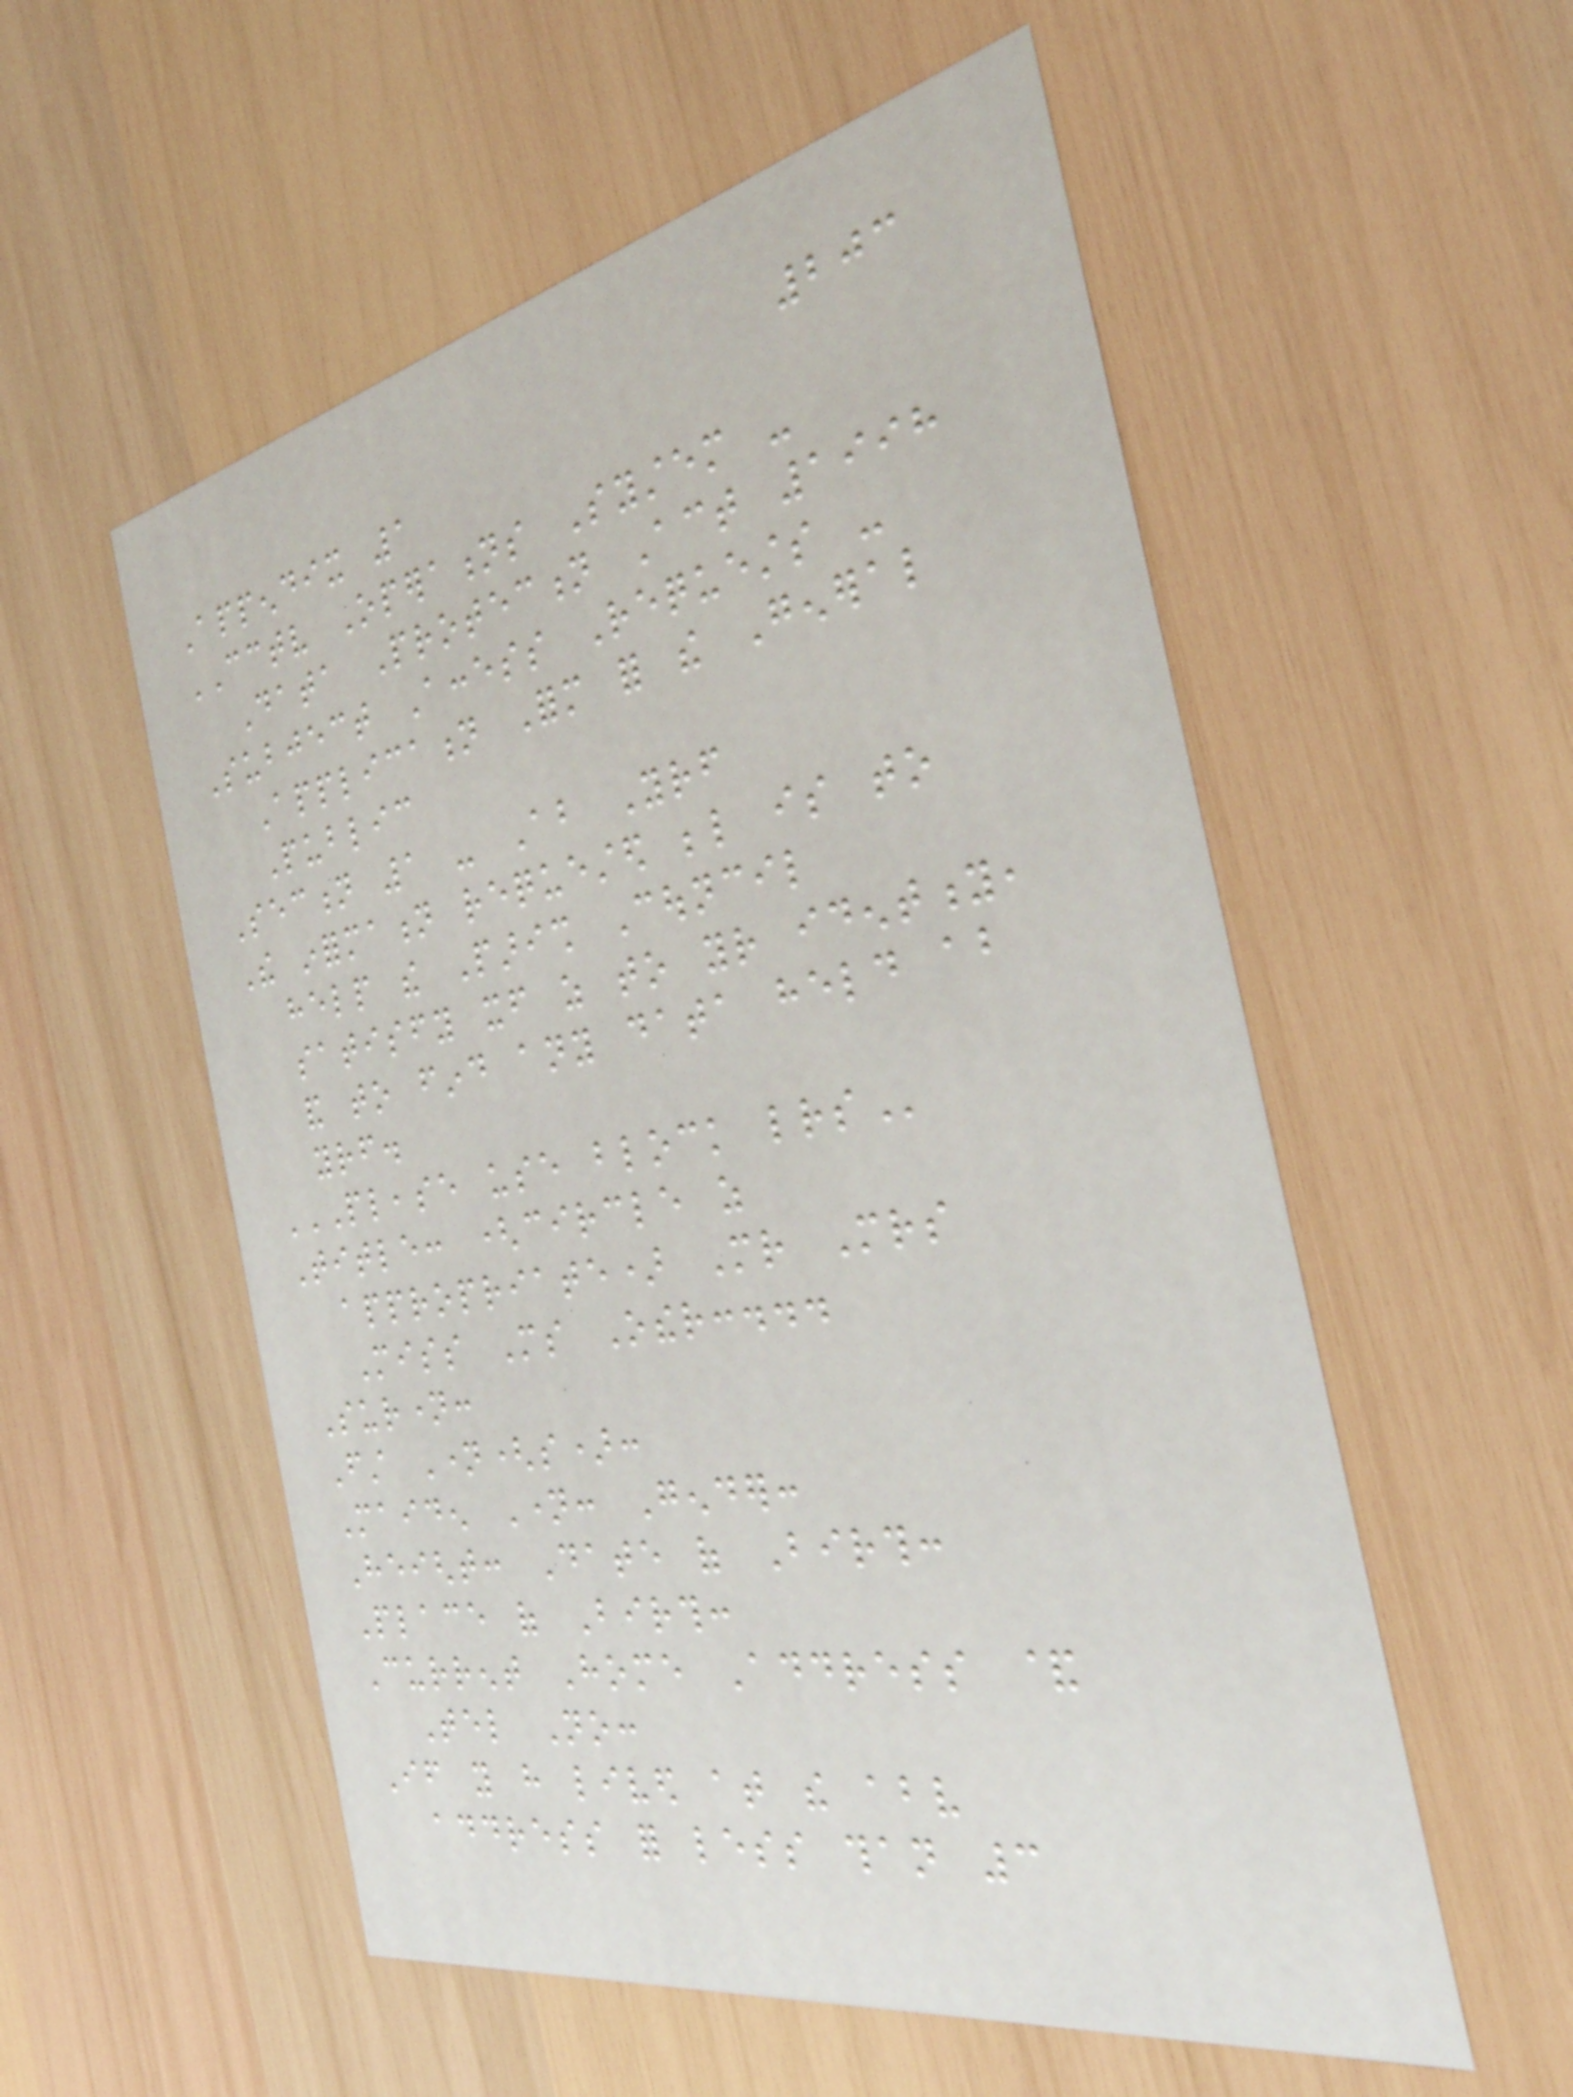203
Appendix 1
CCTV Operations System -
Data Protection Act 1998
Subject Access Requests -
Application Form for the General
Public
Section 1 - About Yourself
The information requested below is to
help the Parish Council
satisfy itself as to your identity,
and to find any data held about
yourself.
PLEASE USE BLOCK LETTERS
Title: (circle as
appropriate) Mr Mrs
Miss Ms Other:...
Surname:
First Name(s):
Maiden Name: Gender:
Height: Date of Birth:
Place of Birth:
Current Home Address &
Tel No:
If you have lived at the above
address for less than 3
